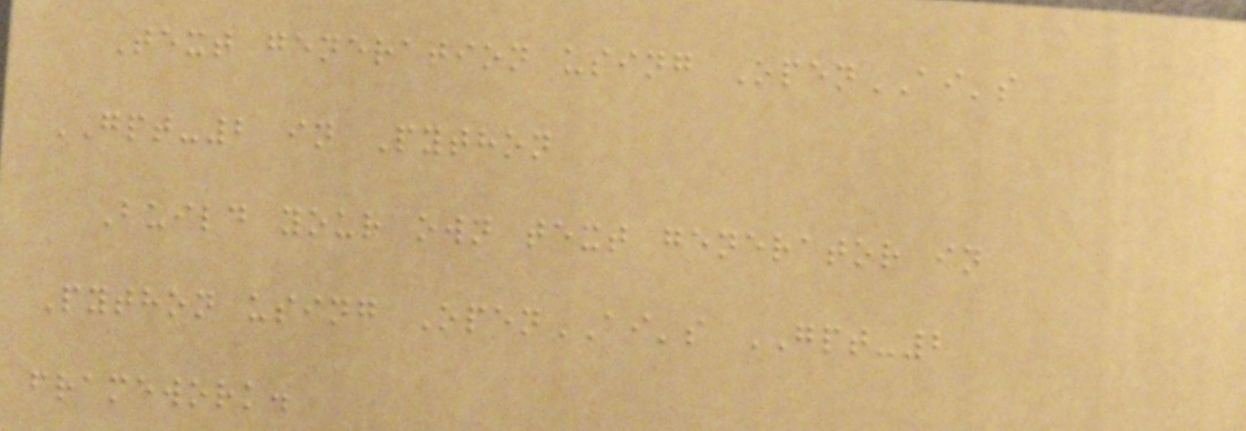Text generation using OpenAI's
GPT-2 in Python
Build your own text generator in
Python using OpenAI's GPT-2
framework.
